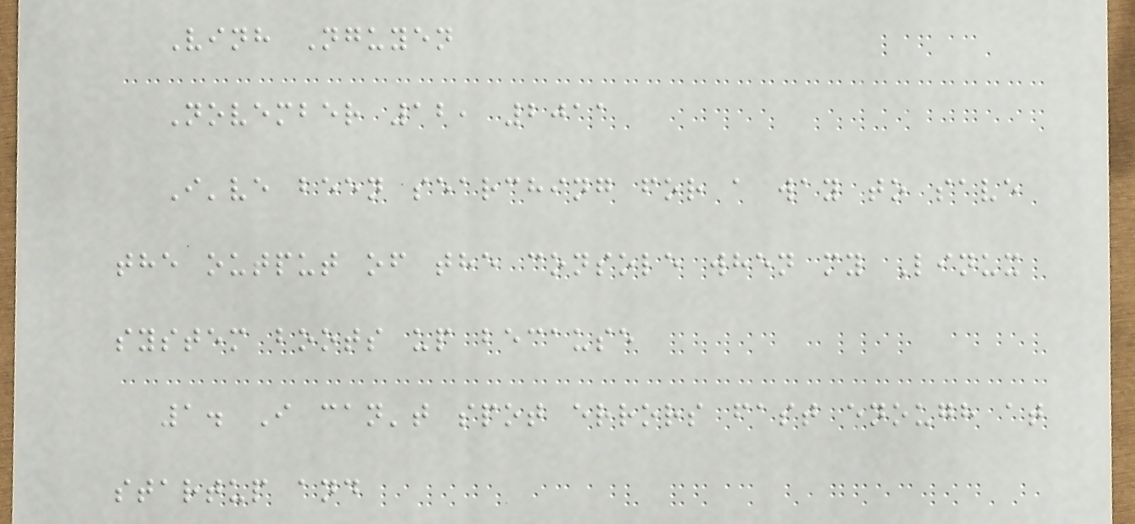Vinh Nguyen
November 12, 2011
I've been searching for a way to save
the output of the console when my Linux
system boots up because
1. I can't spot errors fast enough at
startup and
